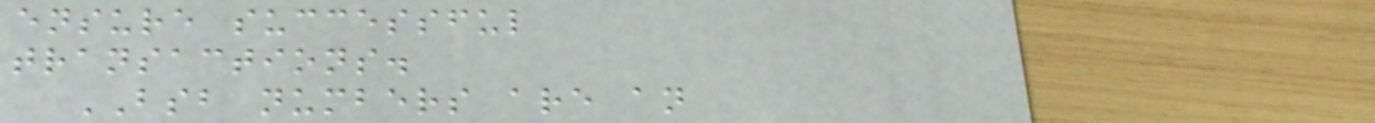ensure successful
transactions.
BSB numbers are an
